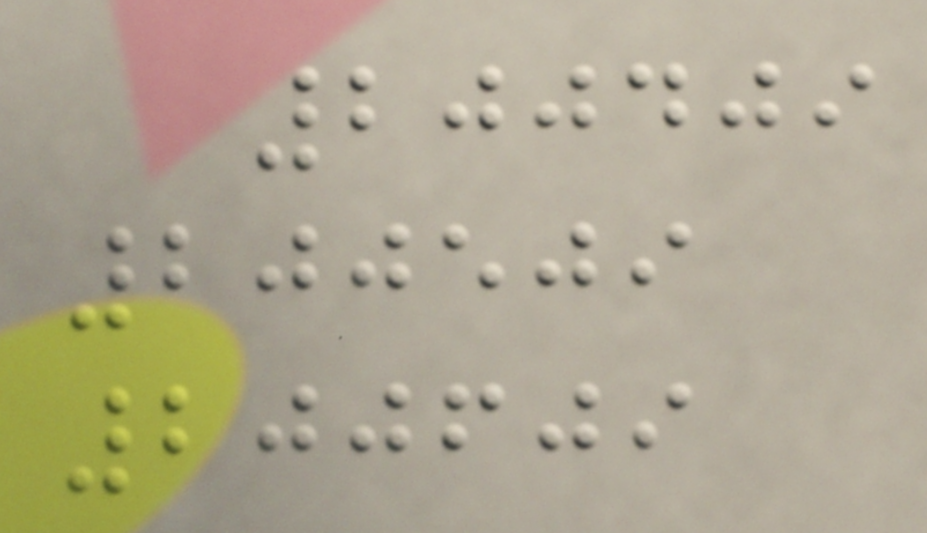200409
200509
200609
